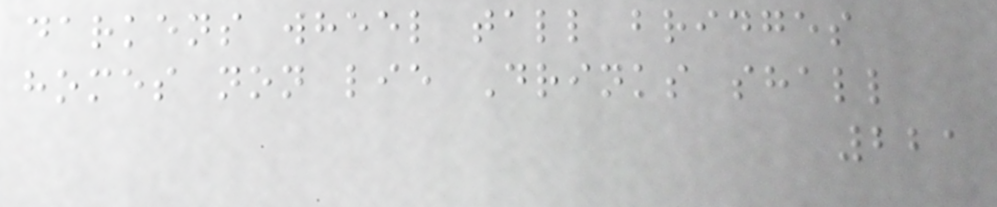darkens wheel tall bridges
homes non lie Drinks shall
221
